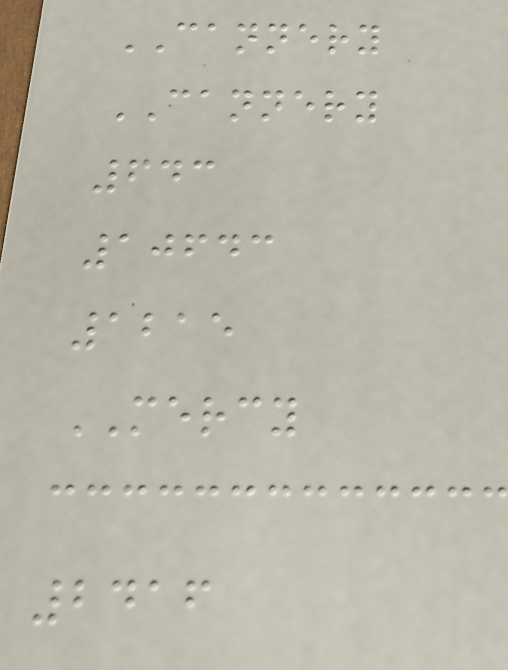CANNERY
CANNERY
643
10643
1215
MERCY
2416
